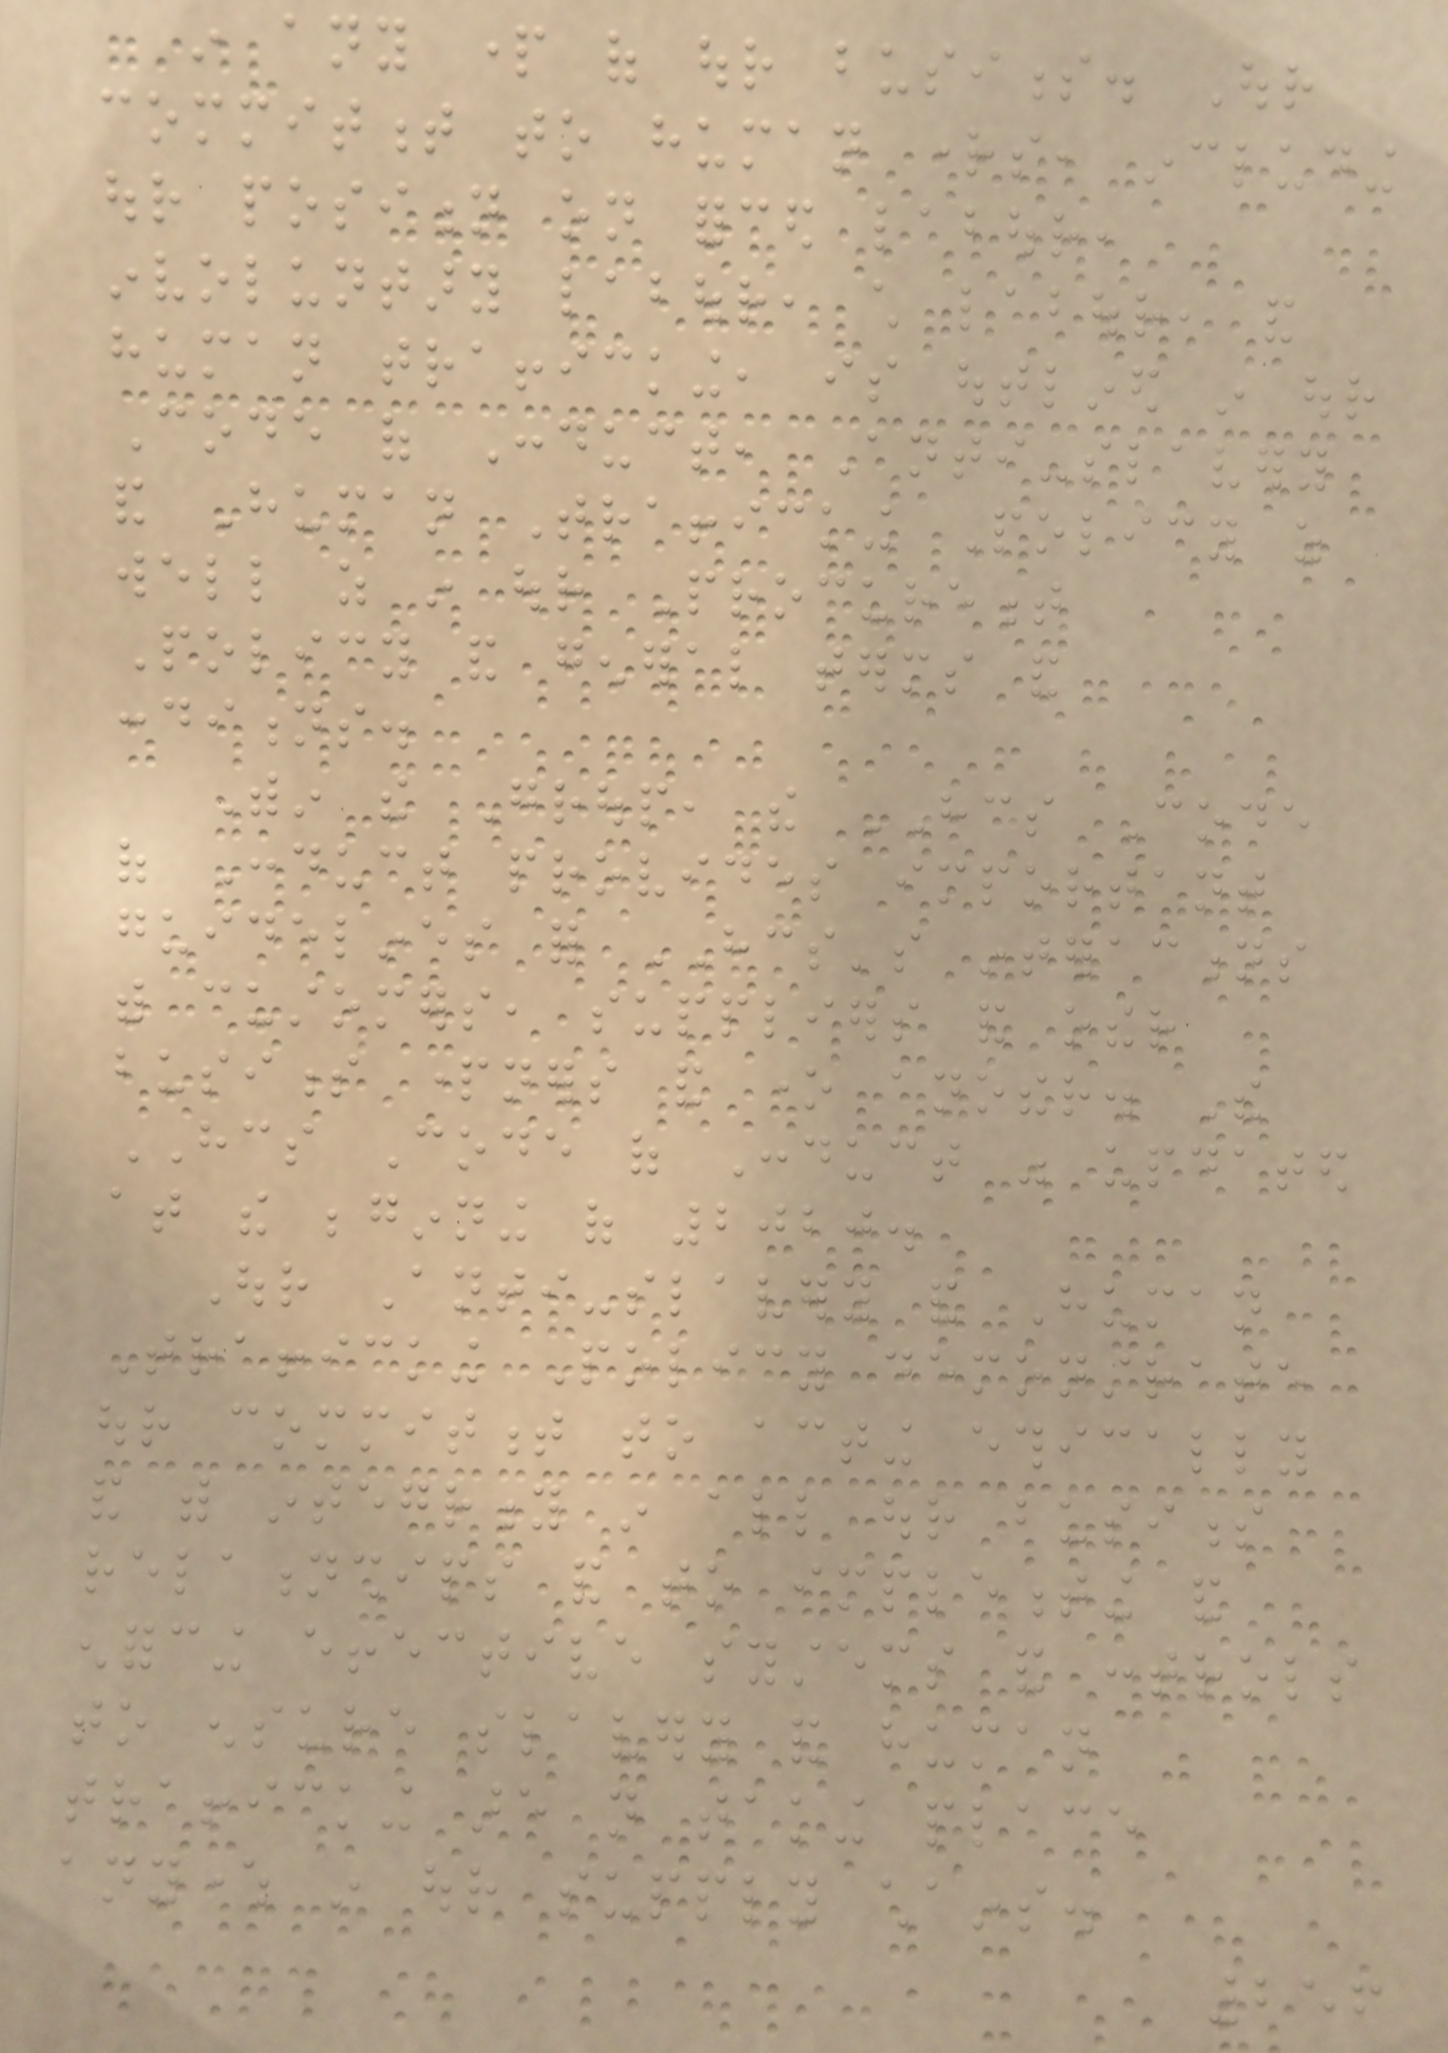in any part of our business. Our
commitment to human rights, including
our position on forced labour,
involuntary labour, child labour, and
human trafficking, is outlined in our
Code of Conduct, Anti-slavery
and Human Trafficking Policy as
well as in our Procurement
Policy and general terms and
conditions.
Within the Group, the HCS Code
of Conduct provides important
guidelines for HCS's interactions
with customers, suppliers and other
business partners and one another. The
HCS Code of Conduct was updated
at the beginning of 2020.
Our Anti-slavery and Human
Trafficking Policy demonstrate
our commitment to acting ethically
and with integrity in all our business
relationships and to implementing and
enforcing effective systems and controls
to ensure slavery and human
trafficking are not taking place
anywhere in our supply chains.
256
